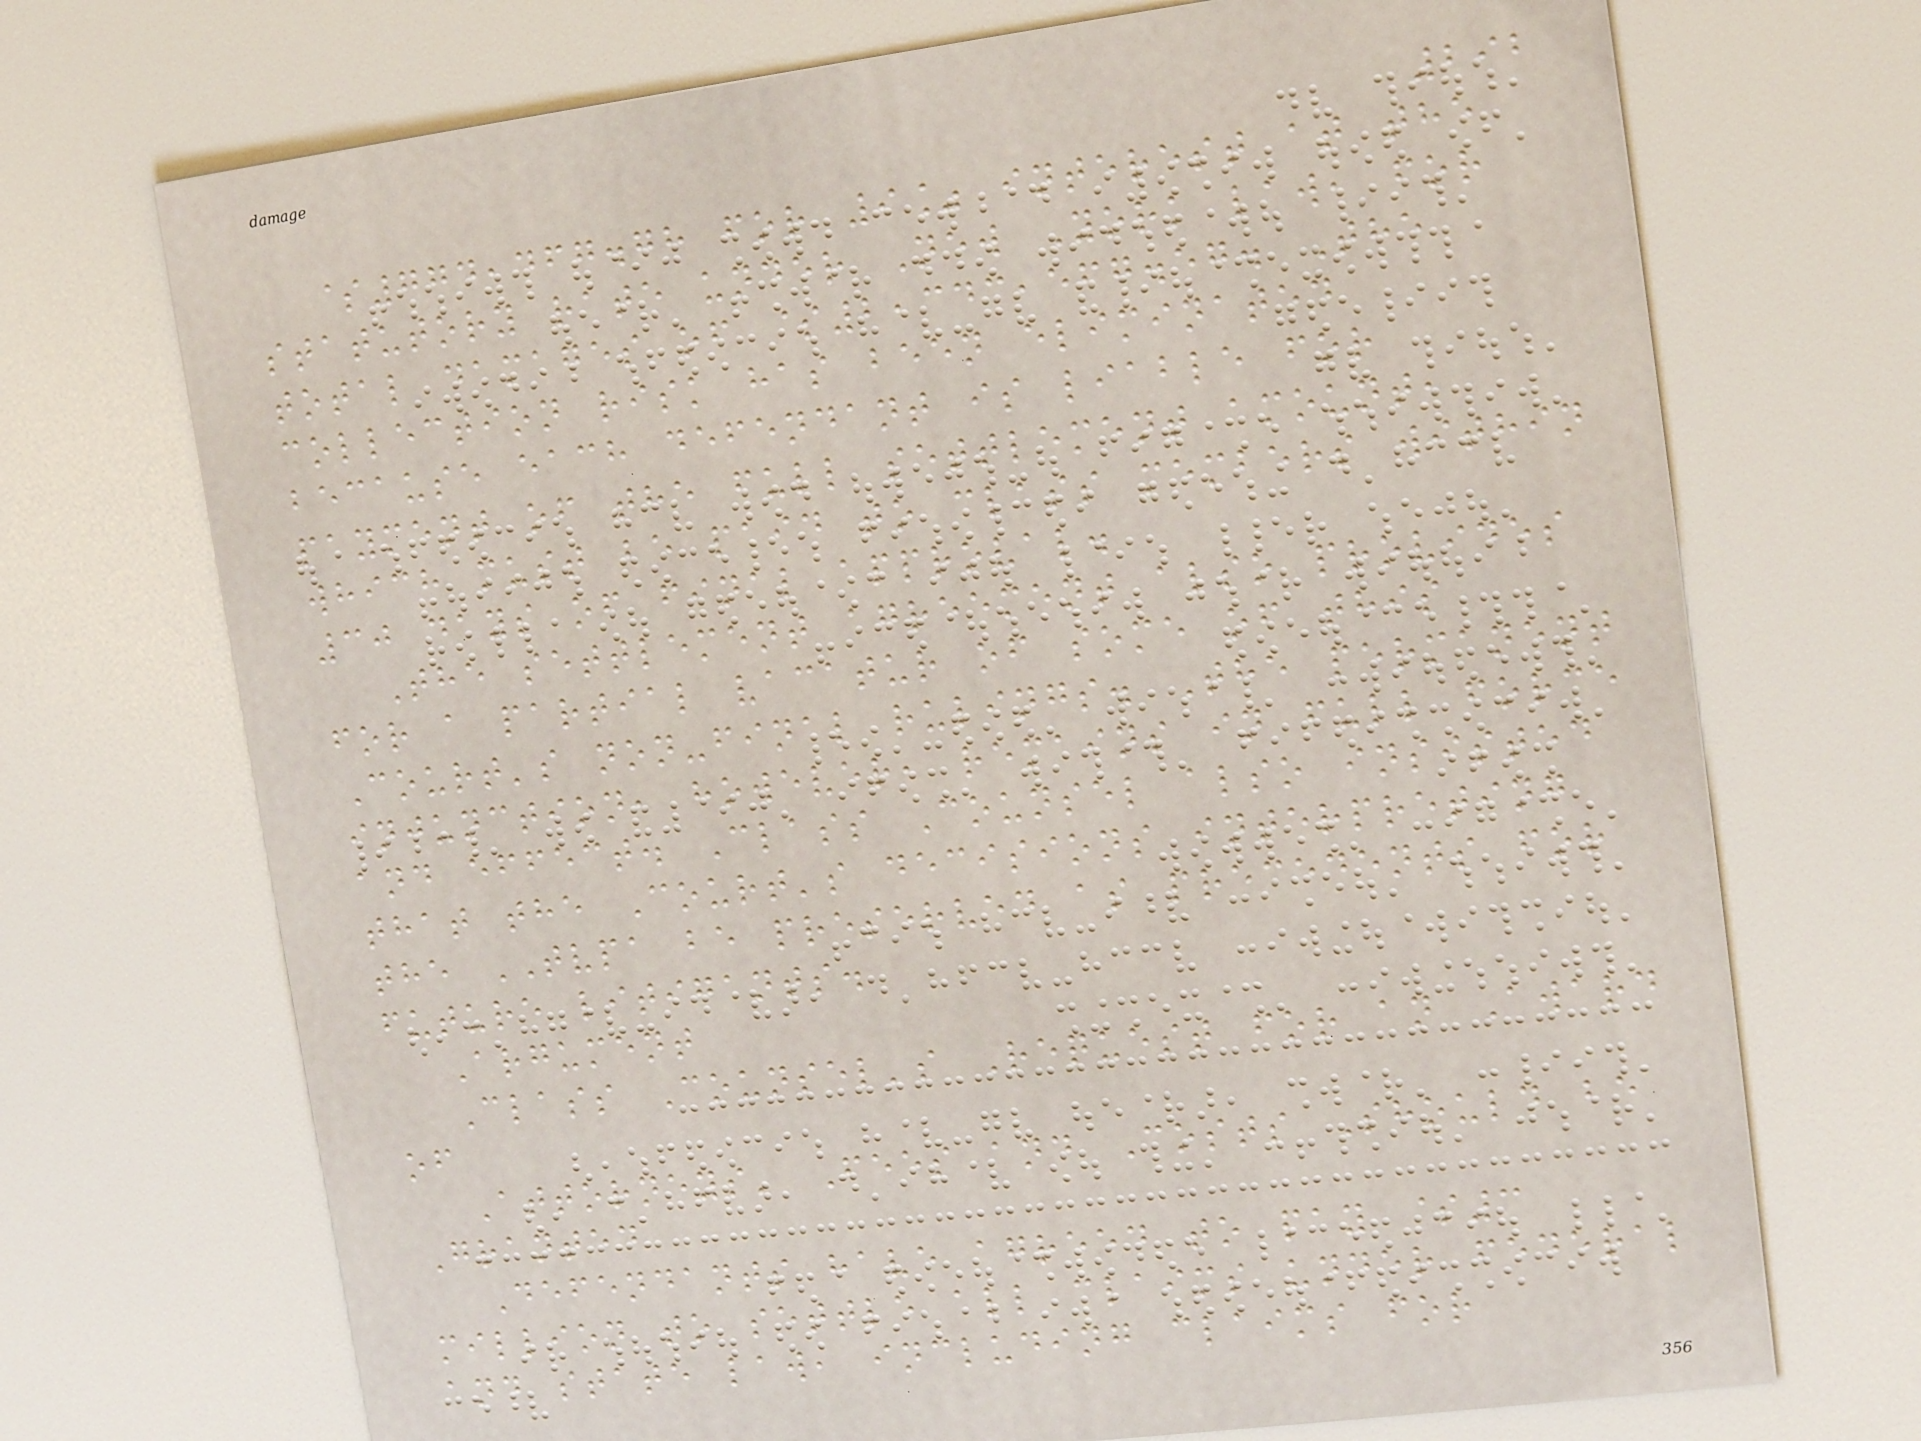292
$774,467.78 for 9% interest at the
statutory rate under New York law, for
total damages of $2,343,567.57. The
collection risk has been eliminated
because each defendant is liable for
payment of the full settlement amount,
which must be paid to class members within
30 days of final approval.
The settlement agreement also provides
for a partial vacatur of some of this
Court's non-final rulings. The permanent
injunction, however, remains in full force
and effect. Class Counsel also insisted
that the Court's decisions interpreting
the TVPA be preserved as precedents for
future litigants.
Argument
Class Counsel's Request for an Award
of
Attorneys' Fees and Costs Should be
Granted
Defendants have agreed to pay $3
million to settle all claims under federal
and state law, including claims for
